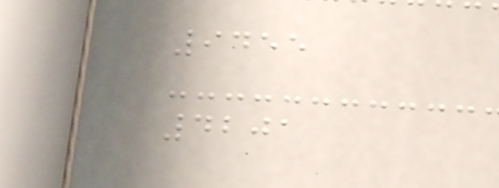9455
4201
